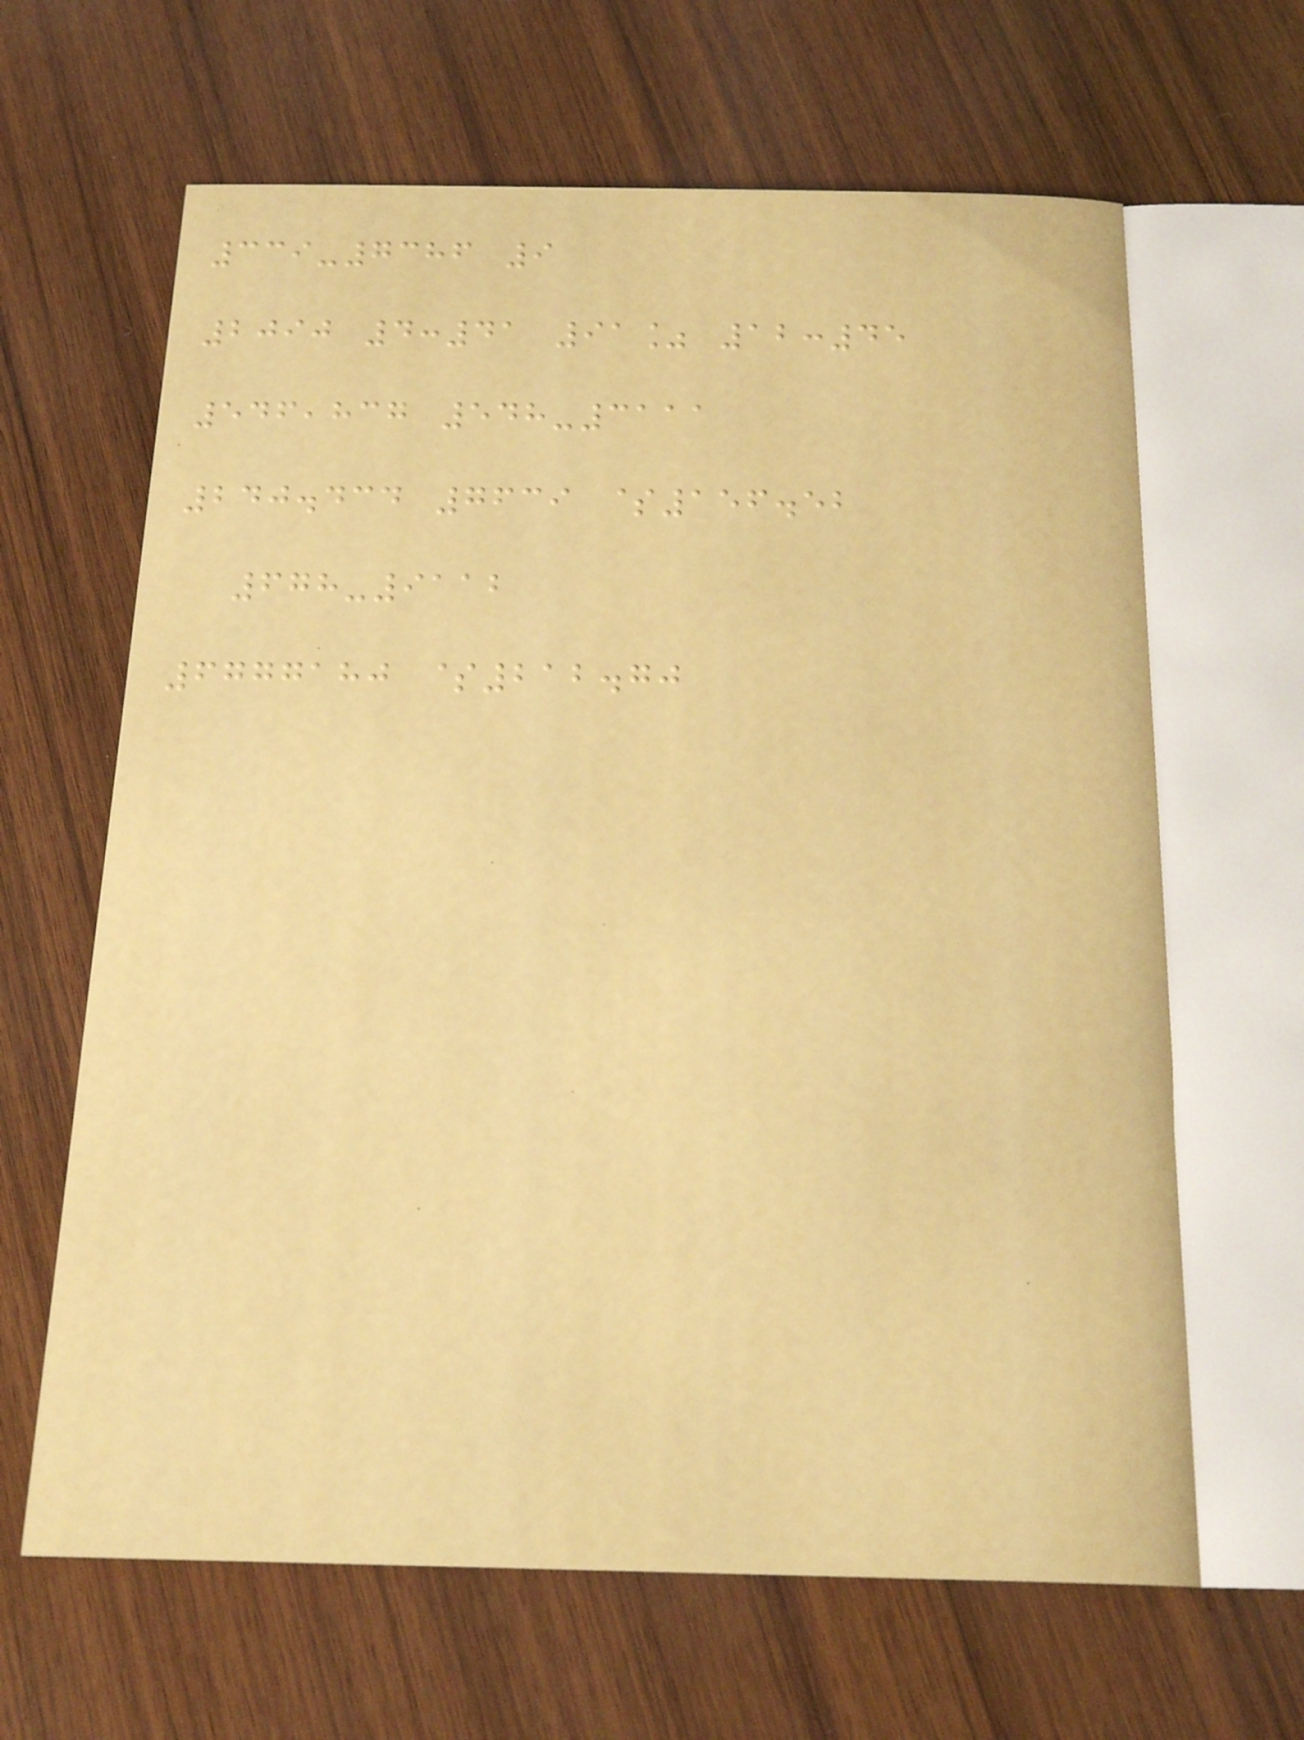339-7386 9
2090 4:41 91% 12:45
546,837 548-3111
240.434 7639 $156.52
678-9112
6777180 $212.70
